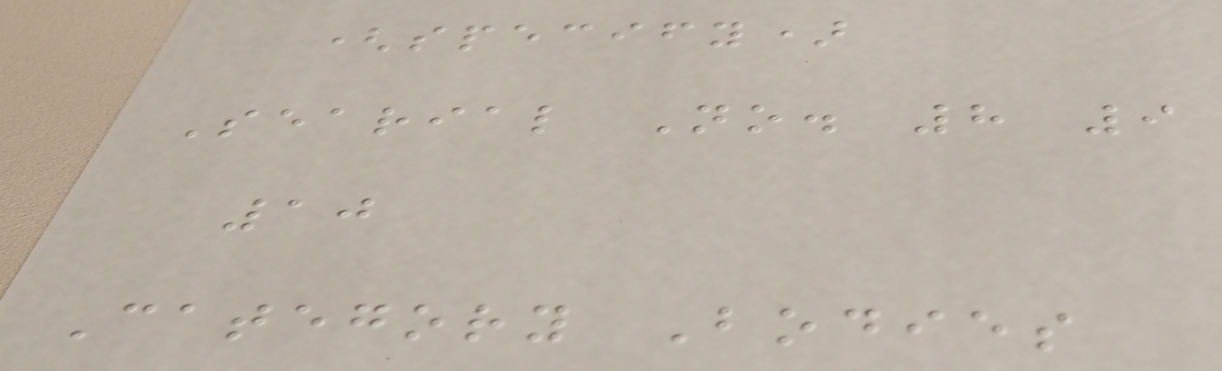(specify)
Searial No. 8 9
10
Category Bodies
